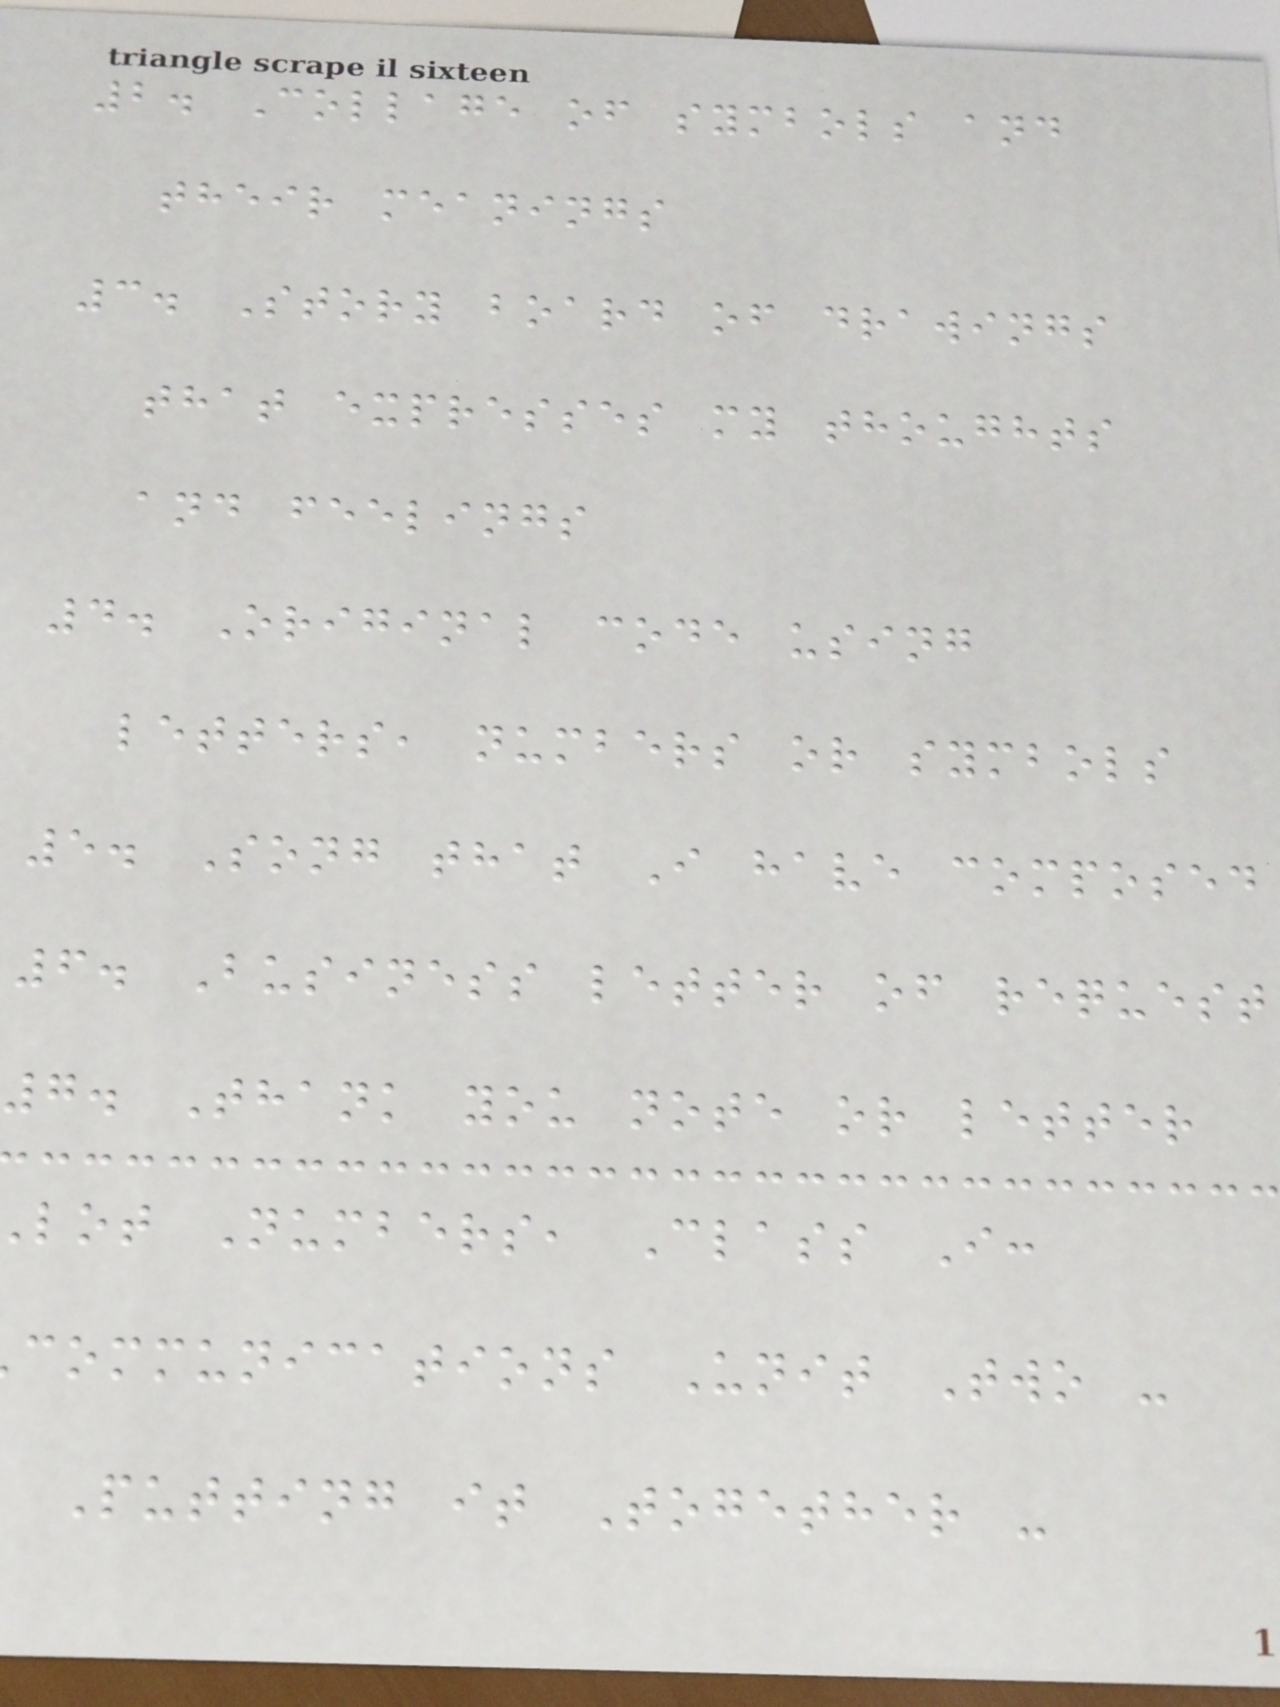2. Collage of symbols and
their meanings
3. Story board of drawings
that expresses my thoughts
and feelings
4. Original code using
letters, numbers or symbols
5. Song that I have composed
6. Business letter of request
7. Thank you note or letter
lot Numbers, Class I:
communications Unit Two -
Putting it Together -
